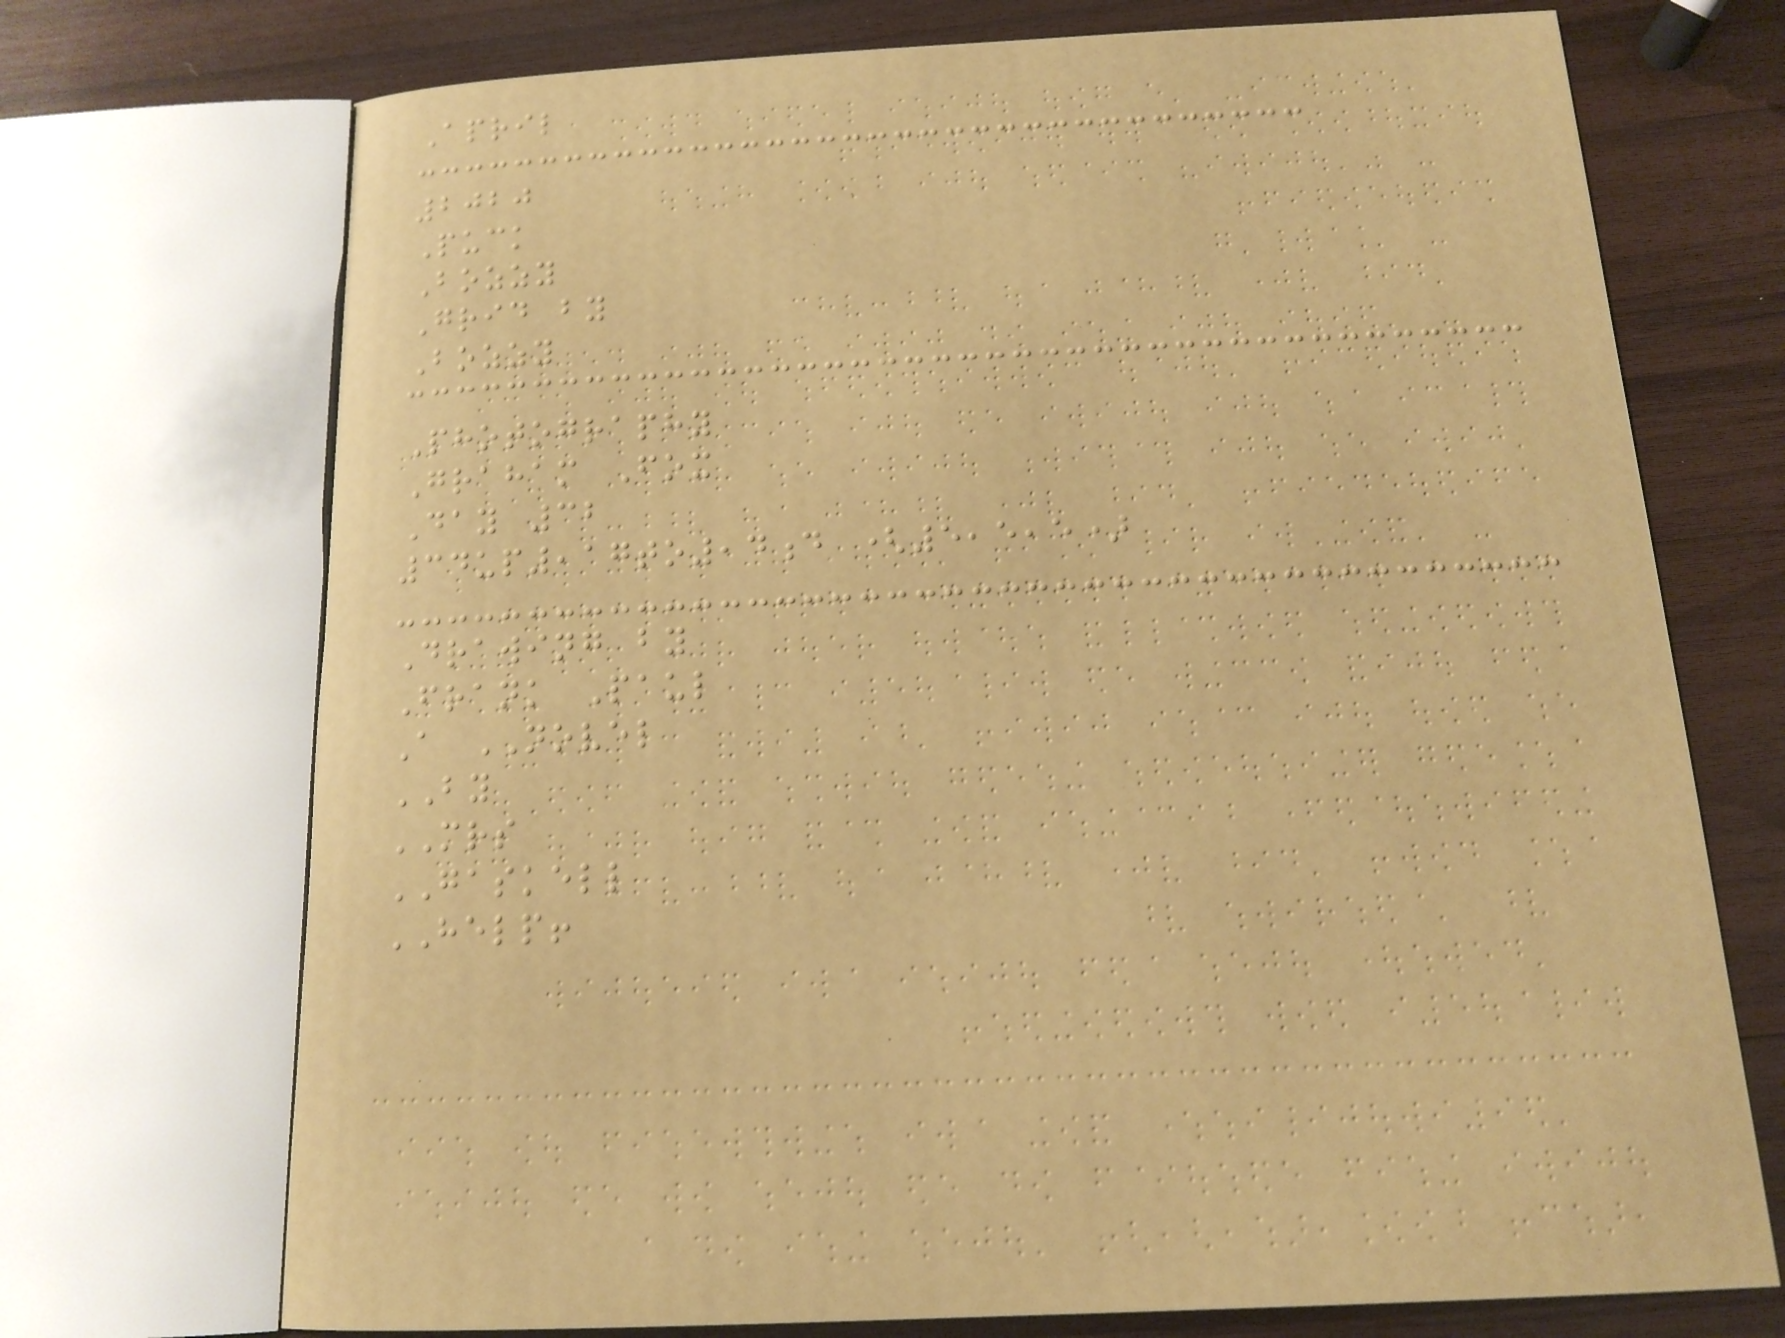April
2020
Puck
Bozzy
Grid by
Bozzy
Photography
Graham Fox
Day 32
34up,17to,4d (5,5,5)
Drawing by
Frank Paul
A NOVEL
BY
MRS
GASKELL
HELP!
